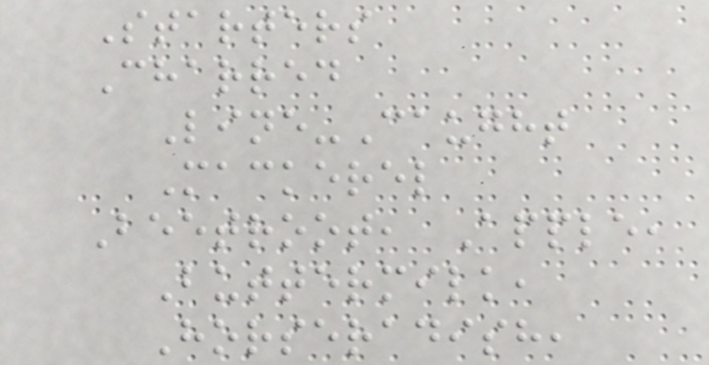Starters
Charred
Line-Caught
Mackerel
Beetroot, Apple,
Buttermilk,
Horseradish,
